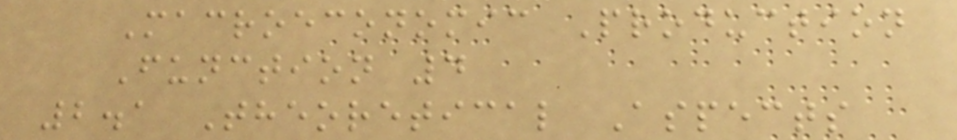Macroeconomic Production
Function 4
2.1 Theoretical Aspects
